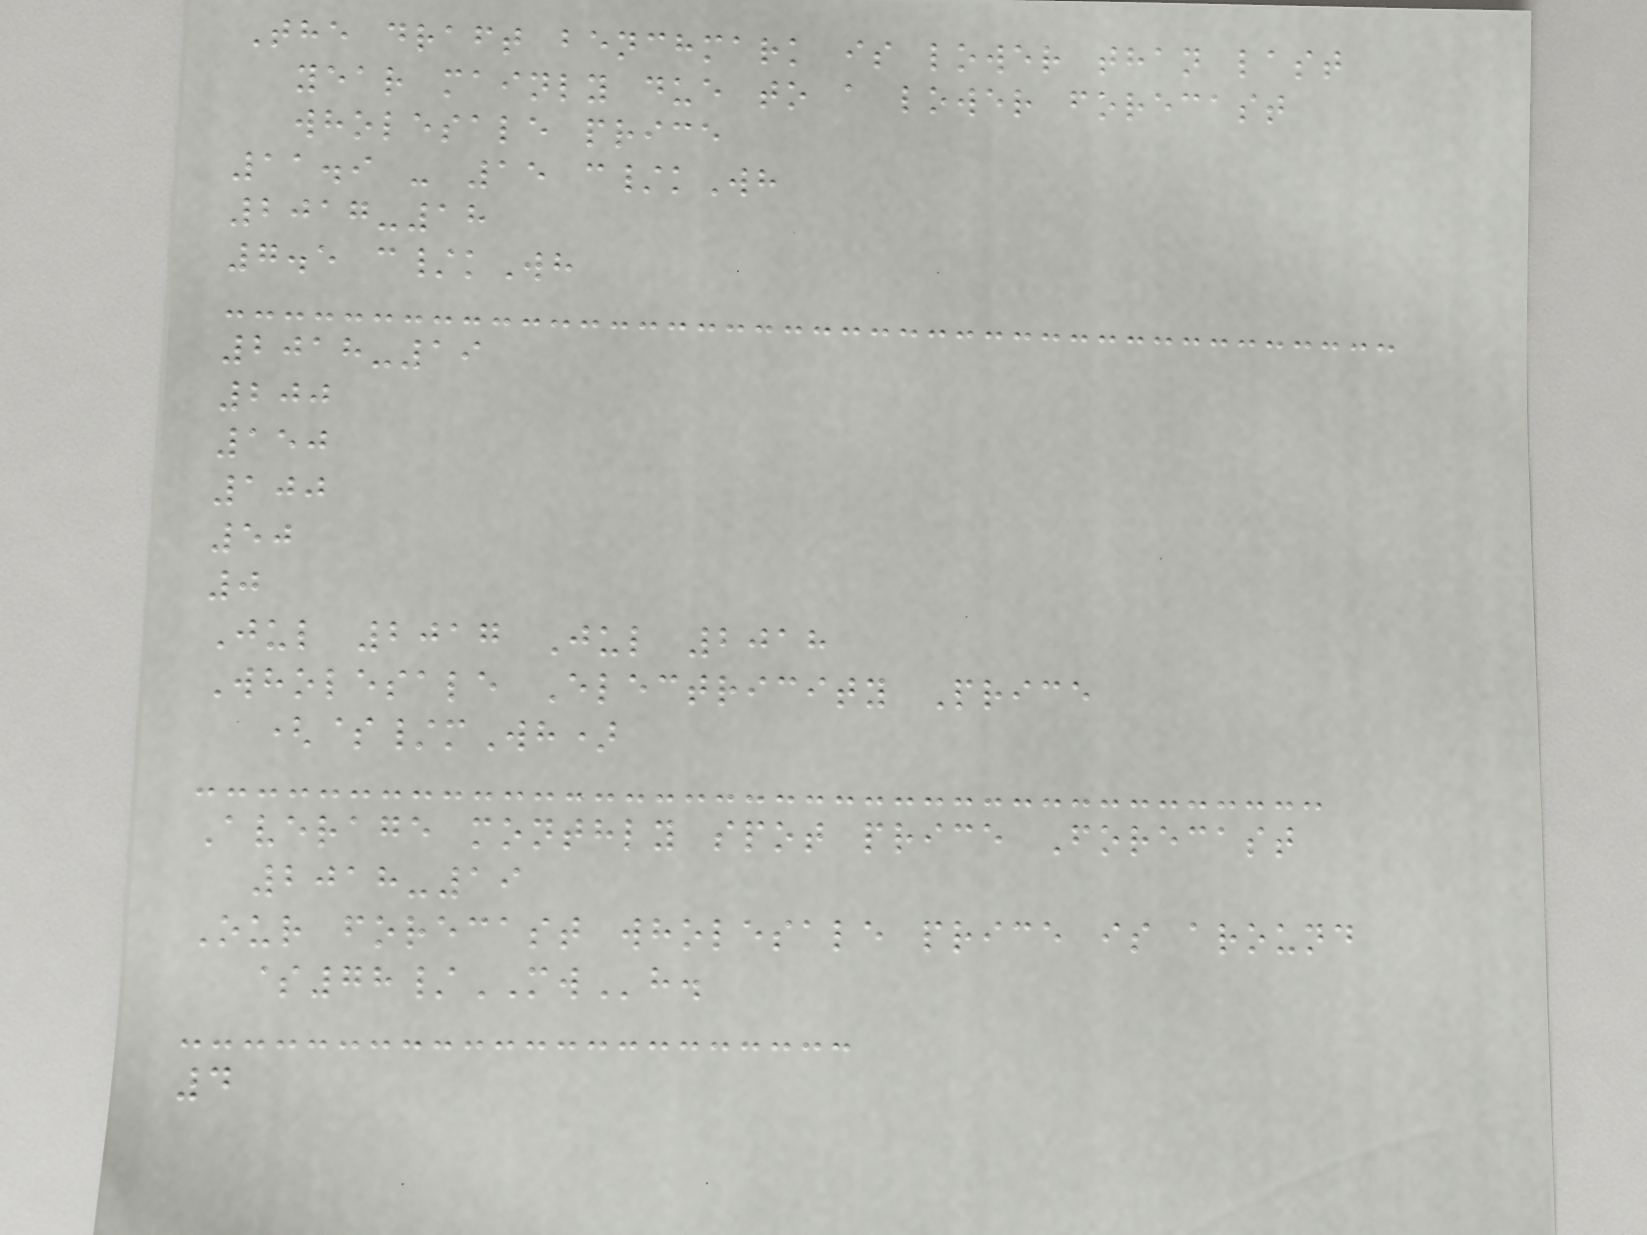The draft benchmark is lower than last
year mainly due to a lower forecast
wholesale price
11.9 - 15 c/kWh
2017-18
7.5 c/kWh
2018-19
200
150
100
50
0
Jul 2017 Jul 2018
Wholesale Electricity Price
($/mWh)
Average monthly spot price Forecast
2018-19
Our forecast wholesale price is around
$78/MWh.
4
